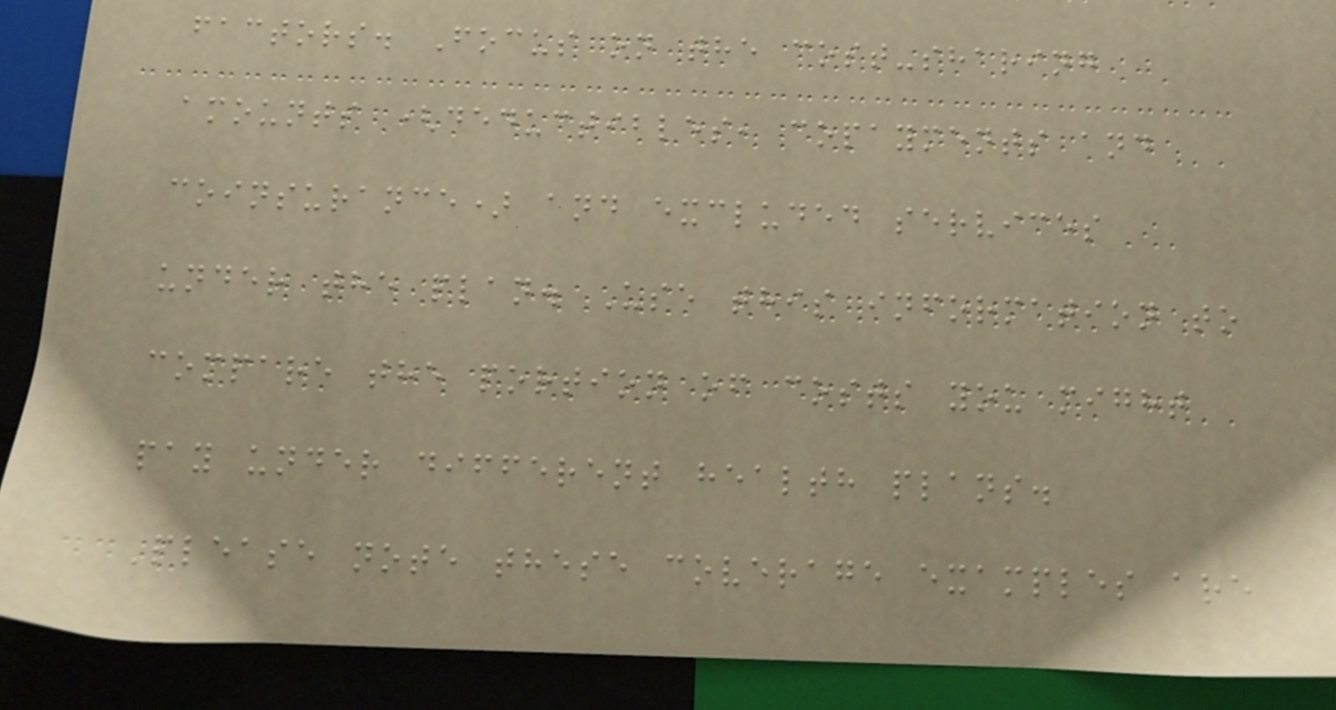factors. Focus on the cost-sharing
amounts (deductibles, copayments and
coinsurance) and excluded services
under the plan. Use this information to
compare the portion of costs you might
pay under different health plans.
Please note these coverage examples are
